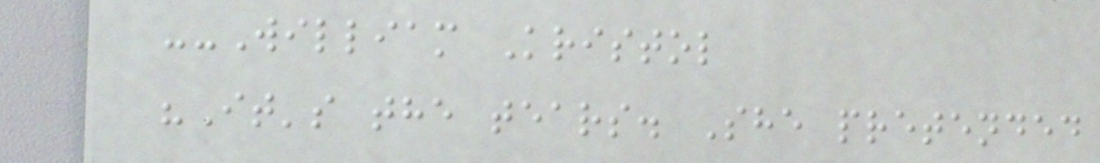--William Kristol
"It's the tears. She pretended
